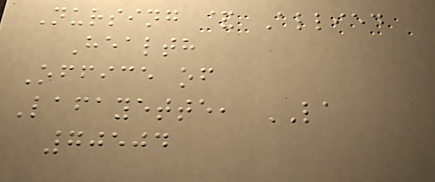Nursing & Allied
Health
Office of
Lafayette, LA
70504
